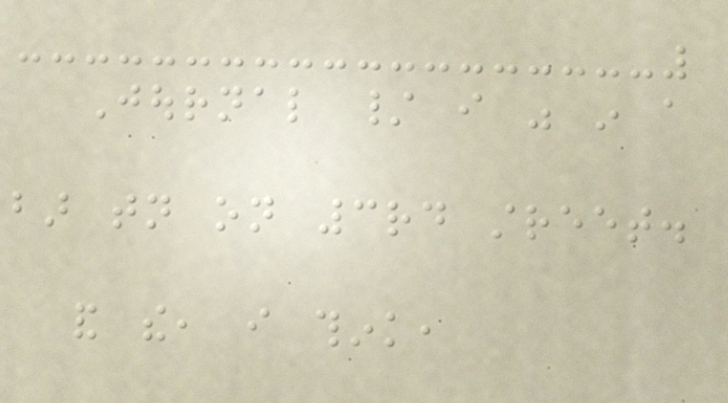Journal / i was in a
bar tonight on 3rd street.
and the, i think,
